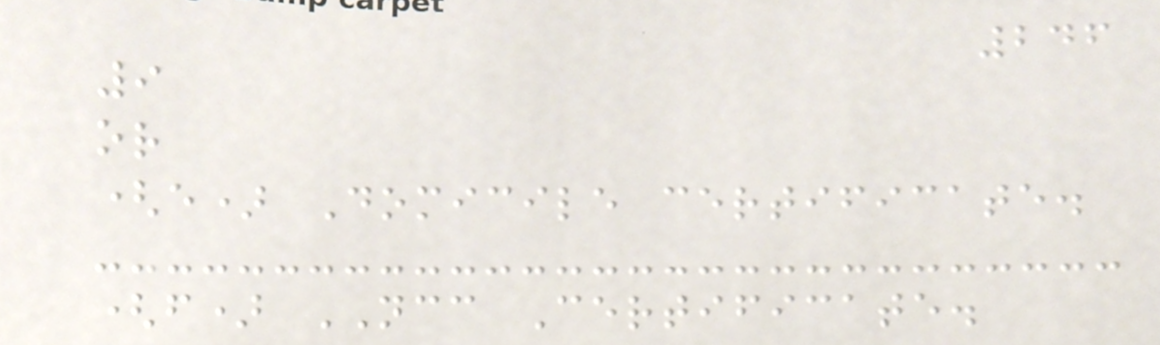246
9
or
(e) Domicile certificate.
(f) NCC Certificate.
